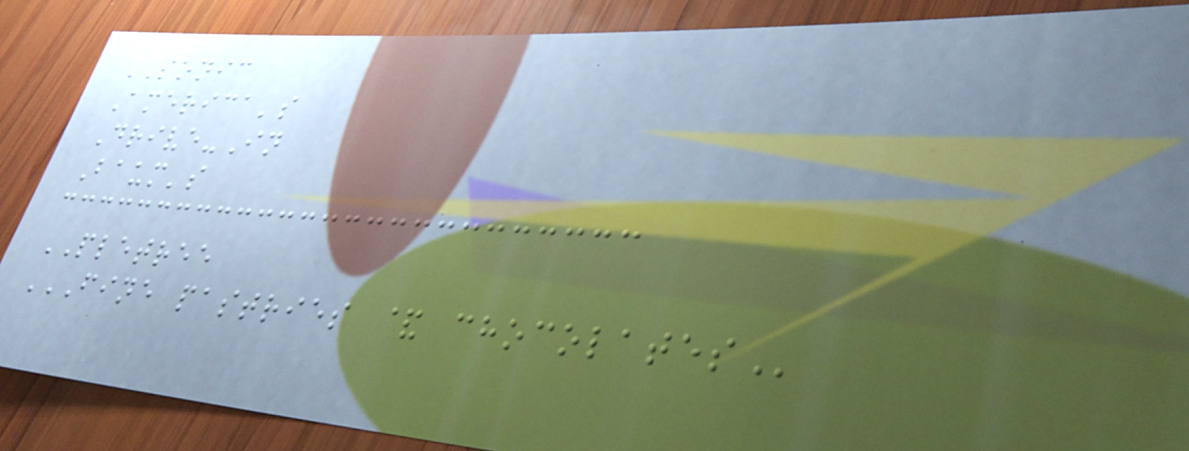SONIC
America's
Drive-In
Baum's
PLETREE
FINE PASTRIES & CHOCOLATES
